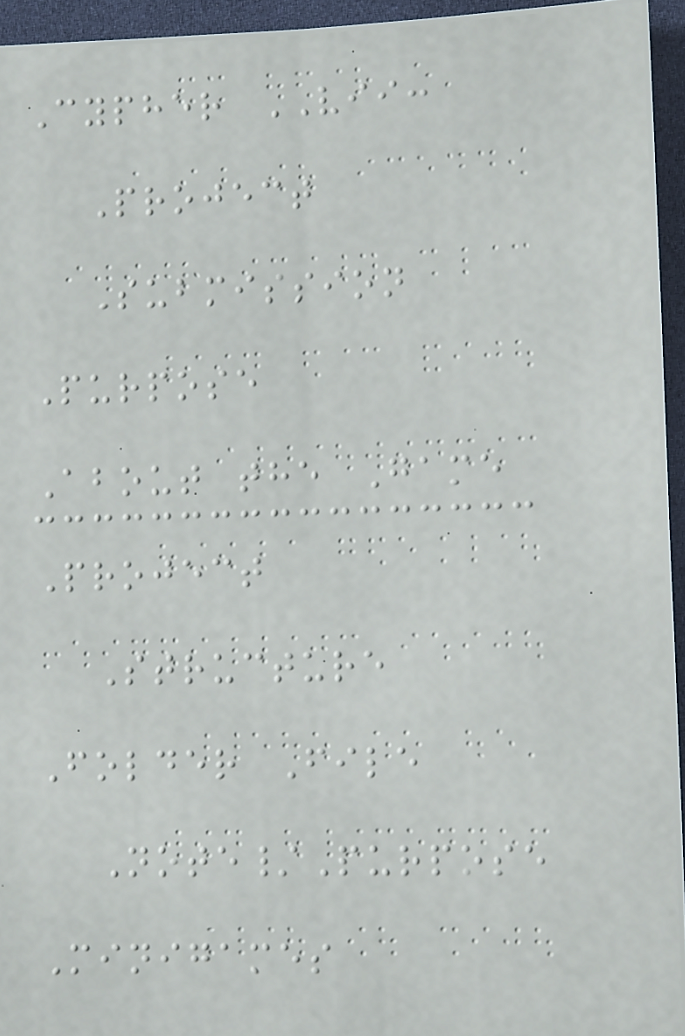Cypher VII:
Project
Submission
Purpose
About the Game
Project
Structure
Folder File
Note/Purpose
Minigames
